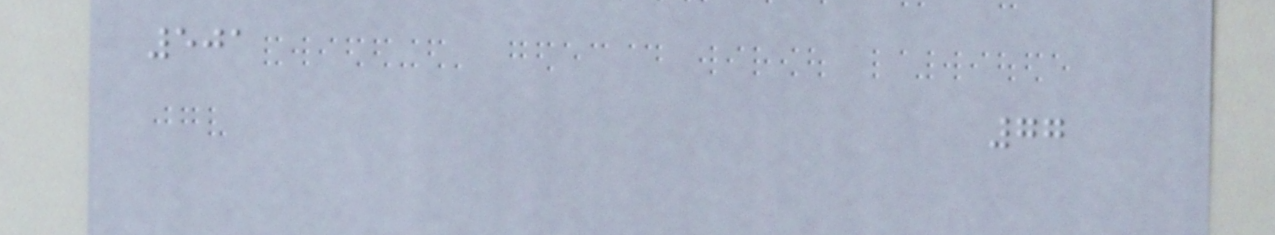501
77
